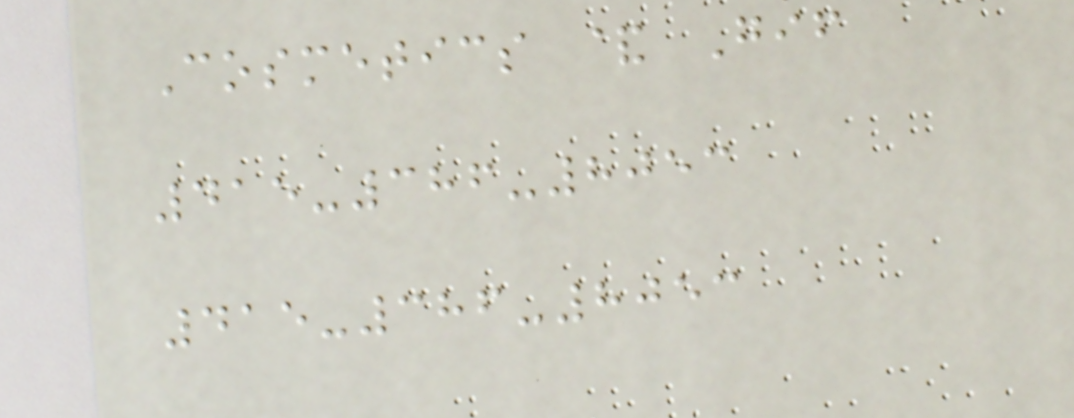Cosmetics & Gif
415-386-8053
415-386-8053
